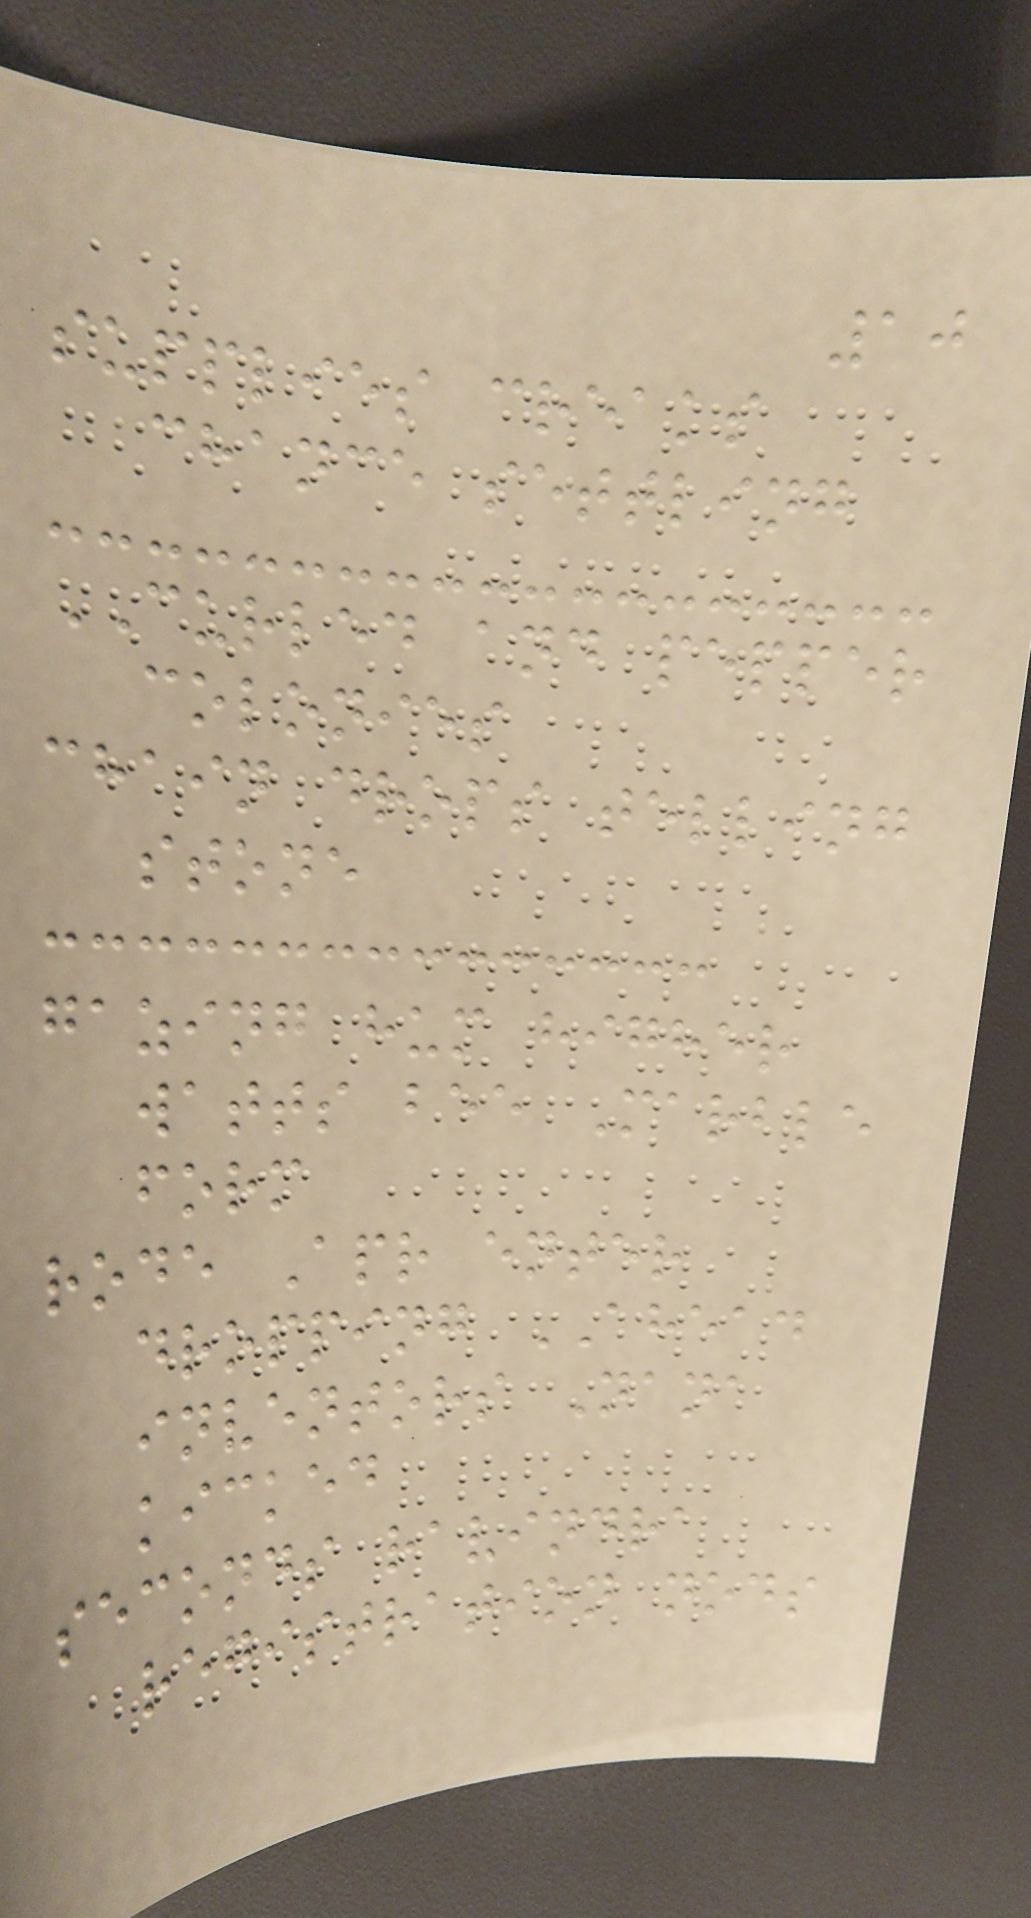10
supplies creaks
chance settling
CURLED and pepper
colonies
chain drops telling
stone
gazing hum higher
watts bee Marble
form
rode Apr enter
dropping AHEAD
inventors Nana
kicked
seconds ravindra
registration nods
